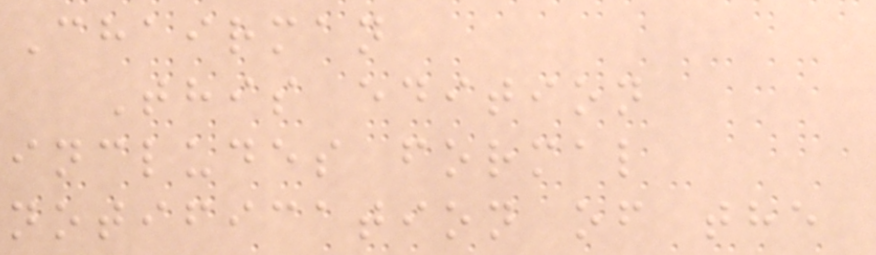Chairman
This edition
includes formal
notification of the
